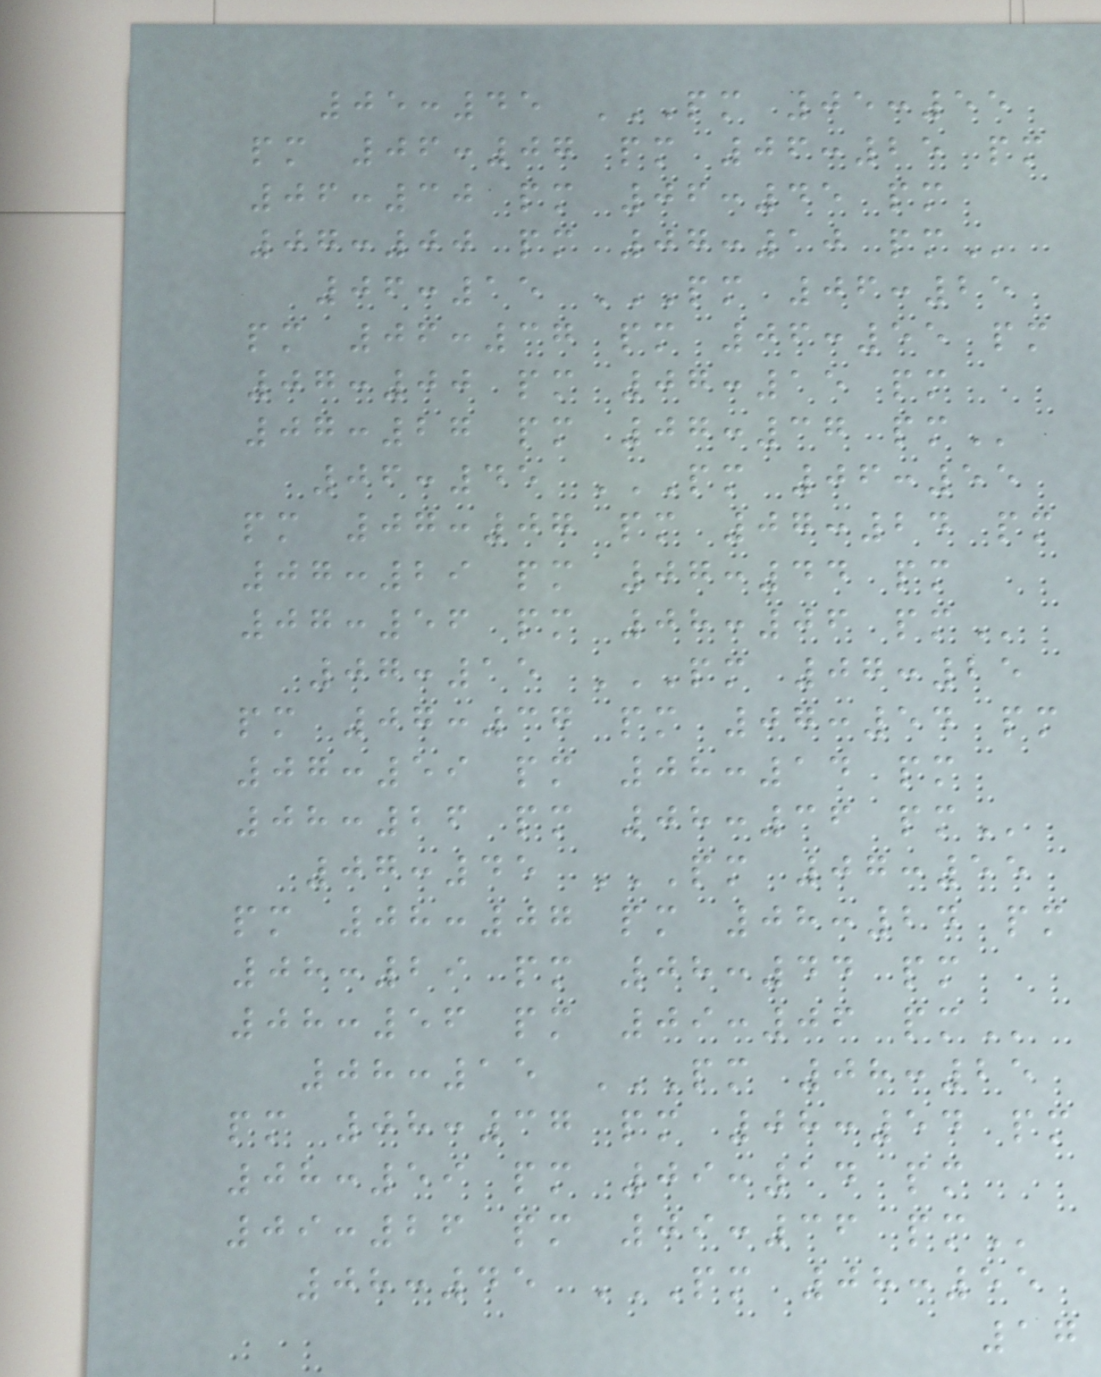05:45 PM 05:55
PM 06:07 PM 06:25 PM
06:30 PM 06:45 PM
07:00 PM 07:10 PM
06:15 PM 06:25
PM 06:37 PM 06:55 PM
07:00 PM 07:15 PM
07:27 PM 07:37 PM
06:45 PM 06:55
PM 07:07 PM 07:24 PM
07:29 PM 07:44 PM
07:56 PM 08:06 PM
07:15 PM 07:25
PM 07:37 PM 07:54 PM
07:59 PM 08:14 PM
08:26 PM 08:36 PM
07:45 PM 07:55
PM 08:07 PM 08:24 PM
08:29 PM 08:44 PM
08:56 PM 09:06 PM
08:15 PM 08:25
PM 08:37 PM 08:54 PM
08:59 PM 09:14 PM
09:26 PM 09:36 PM
08:45 PM 08:55
17
